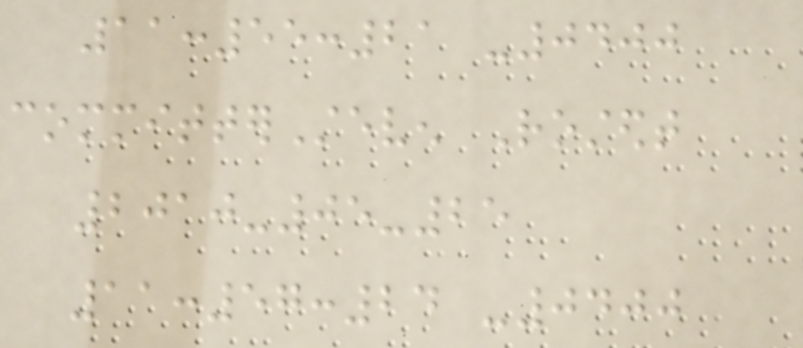11:55:21 -0400
committerSteven Rostedt
2010-05-25
11:57:24 -0400
